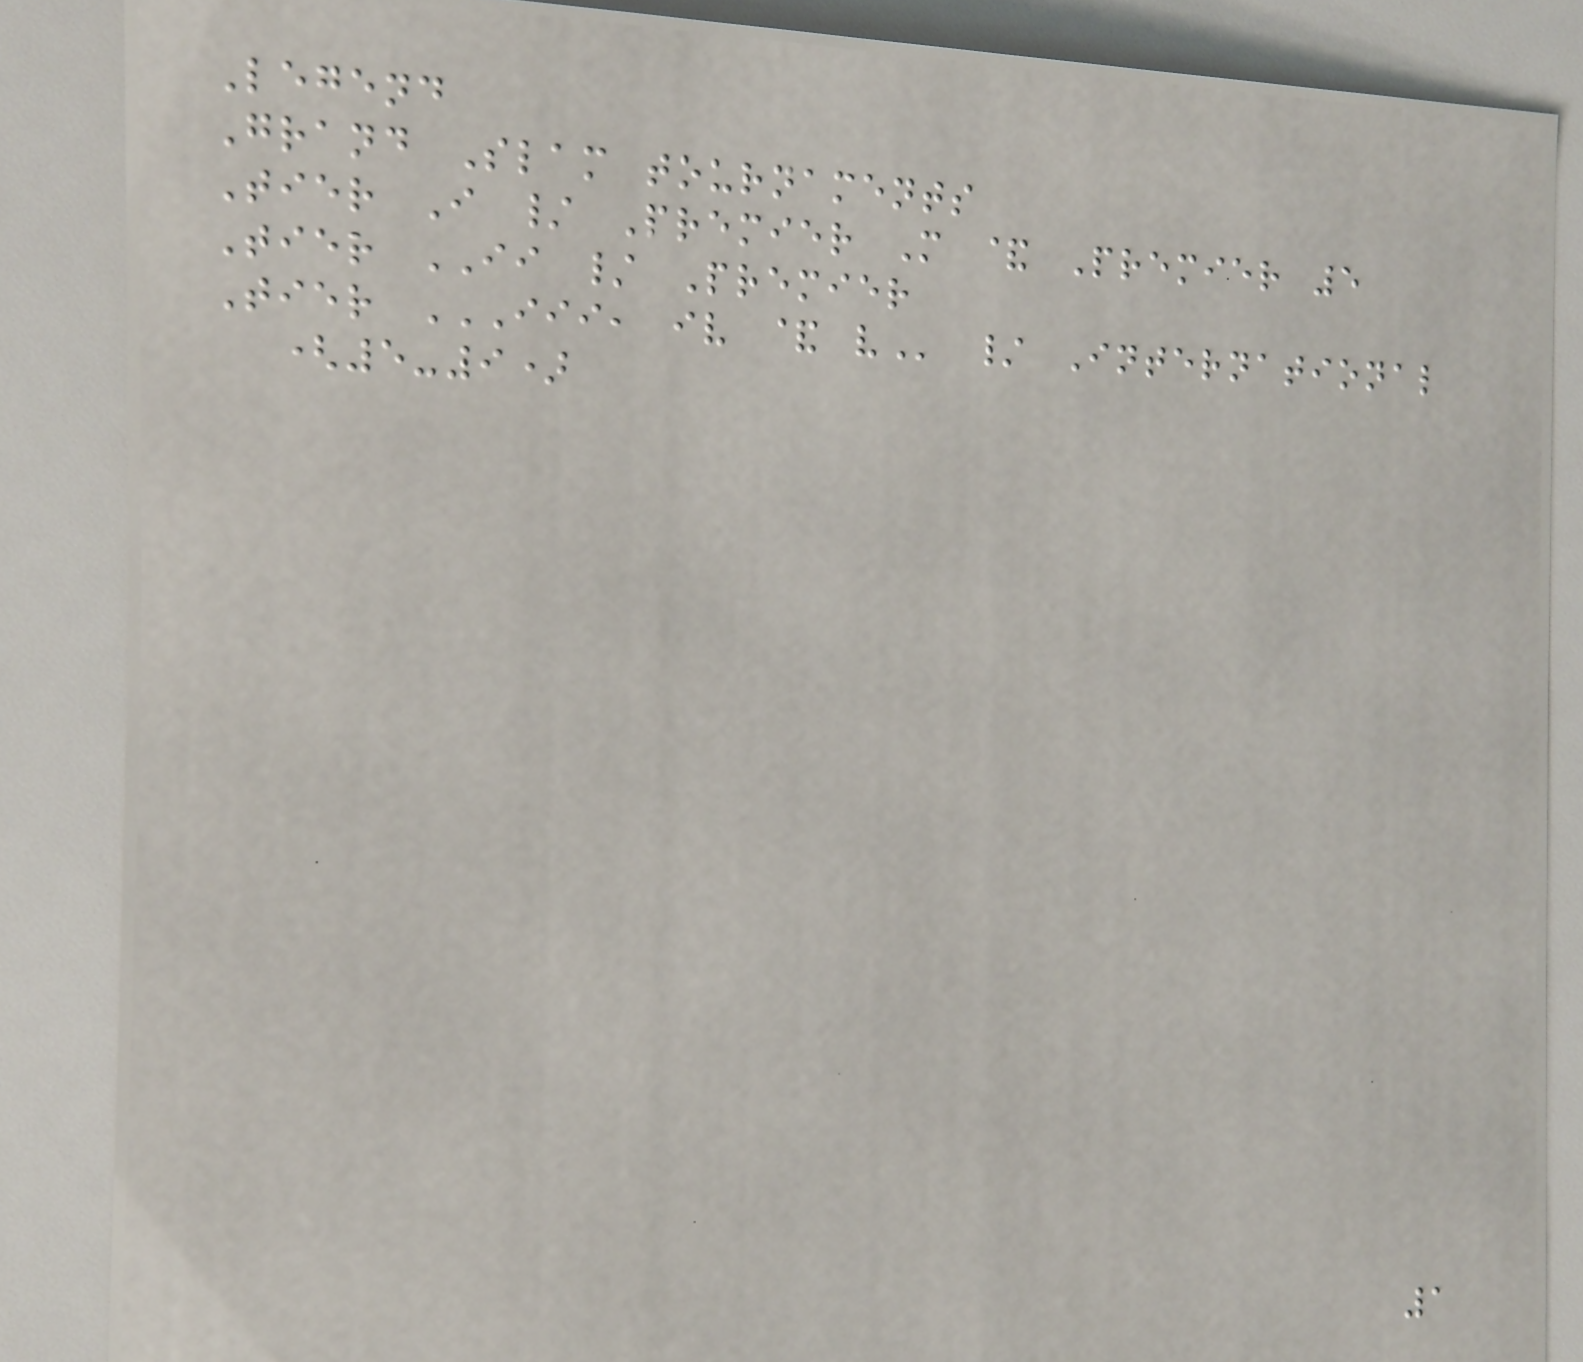Legend
Grand Slam tournaments
Tier I / Premier M & Premier 5
Tier II / Premier
Tier III, IV & V / International
(5-9)
1
